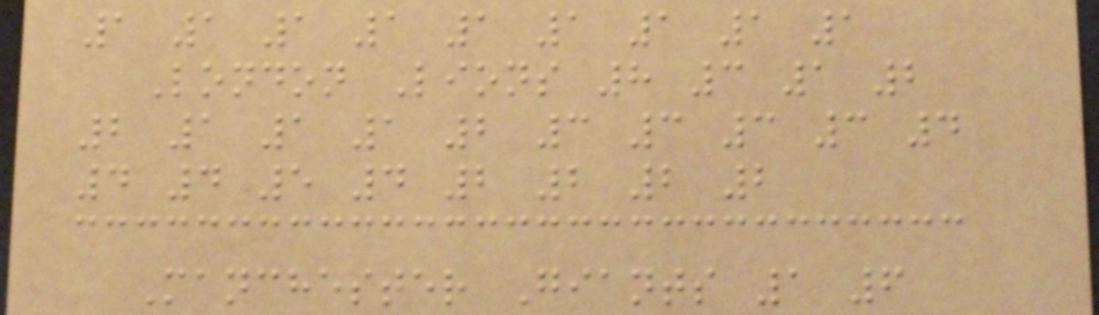1 1 1 1 1 1 1 1 1
London Lions 8 3 1 2
2 1 1 1 2 3 3 3 3 4
4 4 5 4 2 2 2 2
Manchester Giants 1 6
